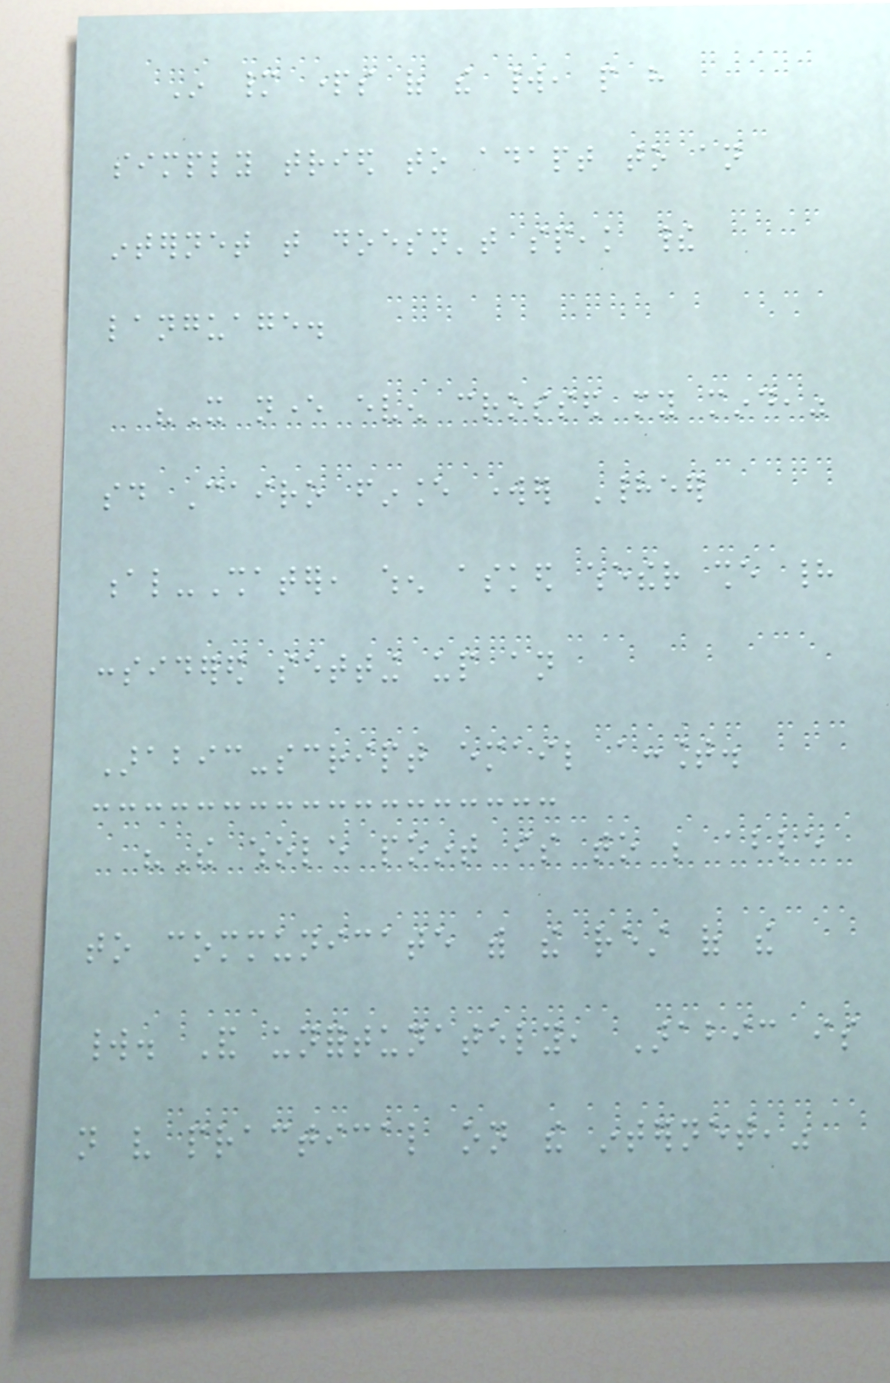In many parts of the world, people have
simply tried to adapt to an
internet that doesn't speak their
language.
"It never even crossed my mind,"
said Cairo finance worker Hadeer
al-Shater, when asked whether she had
considered setting up an
Arabic-script email account.
"The whole point is to be able
to communicate with the rest of the
world. And unfortunately, Arabic is
not very practical on the internet,"
